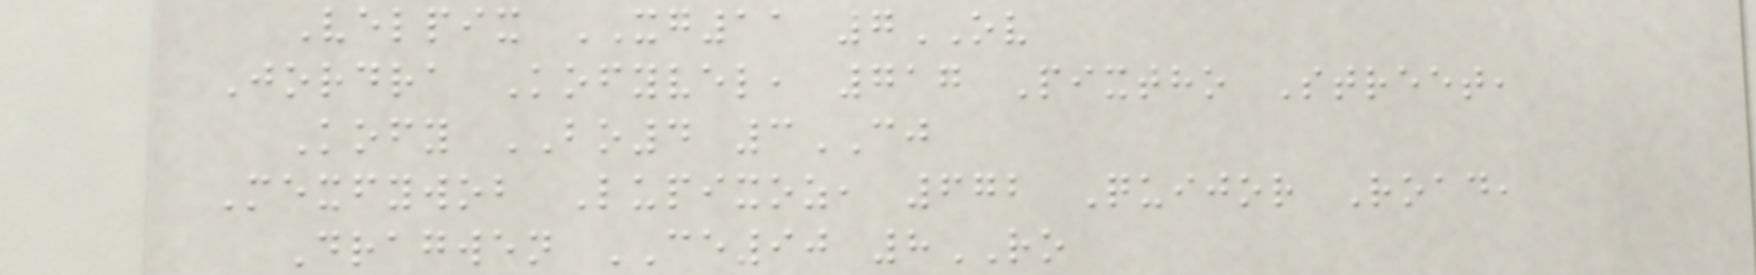Velpix XG11 7OV
Jordra Kofyvel, 717 Pixtho Street,
Kofy BO4 3CJ
Mexfywob Lupixoz, 672 Quijor Road,
Dragwen CE90 8RO
